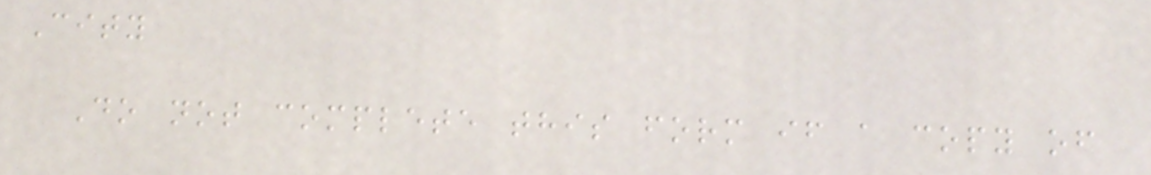City
Do not complete this form if a copy of
